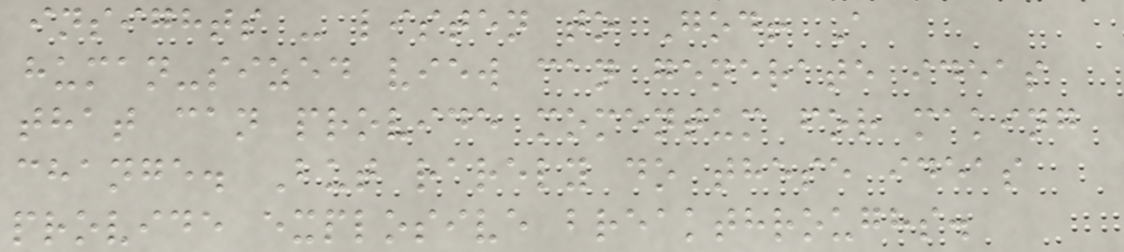insights - listen to God! A
human-sized view can generate ideas
that can provide momentum for making
change. But rarely do these ideas
provide explosive breakthroughs.
